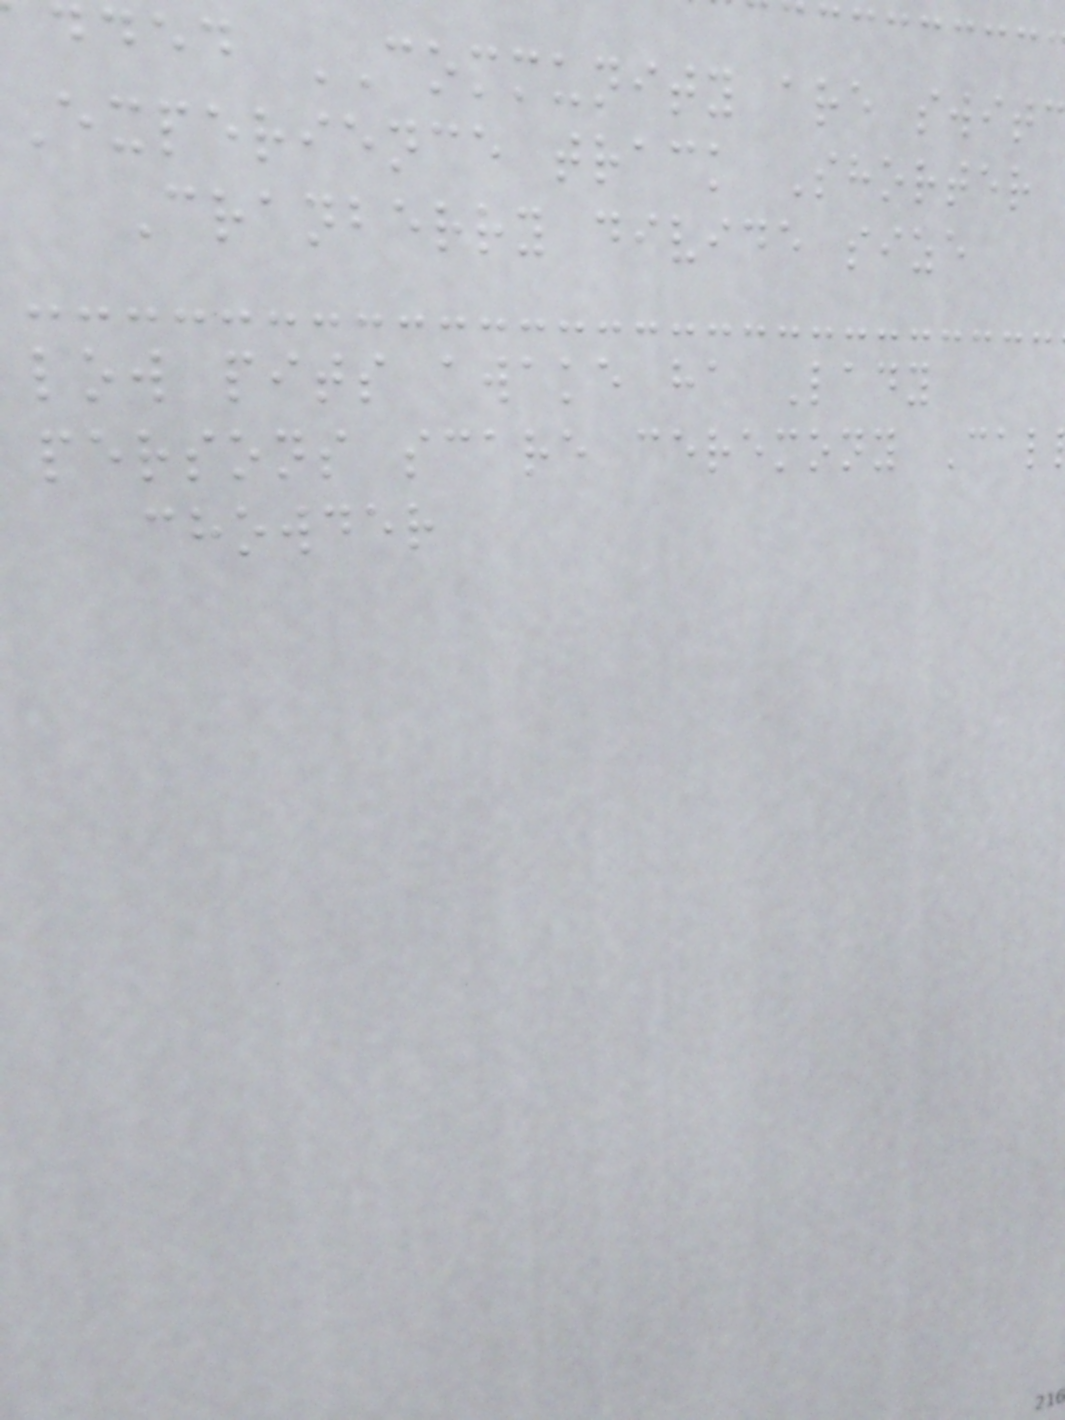dded COMMUNITY are swit
Experience track Shorter
Cranberry divide size
low pits awake ha Lady
persons scare ceremony Cal
chowder
